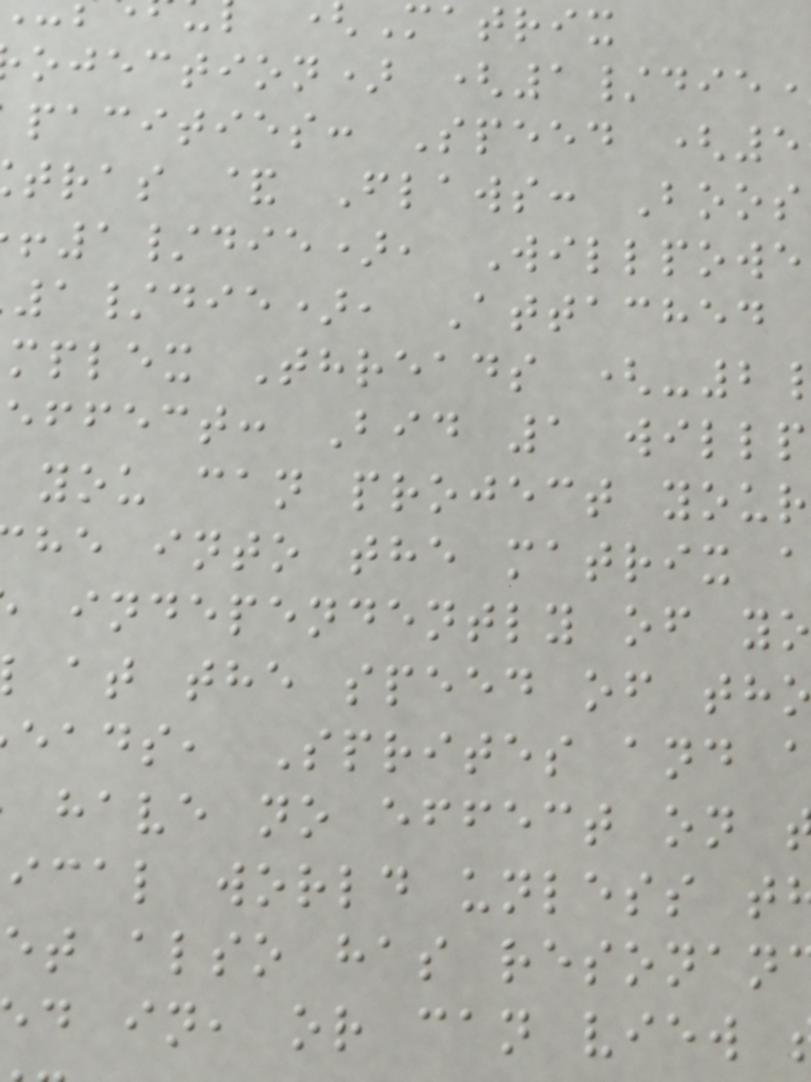Matrix
ojection) (1/die
pacities: Speed (5
tras & Flaws: Boos
1/die), Willpowe
1/die), Attached
mplex Threads (-2
effect: Bid 1 willp
you can project your
he into the matrix a
independently of yo
at the speed of th
eads, Sprites and
have no effect on
ical world unless t
et also has resonan
d in, or can view
